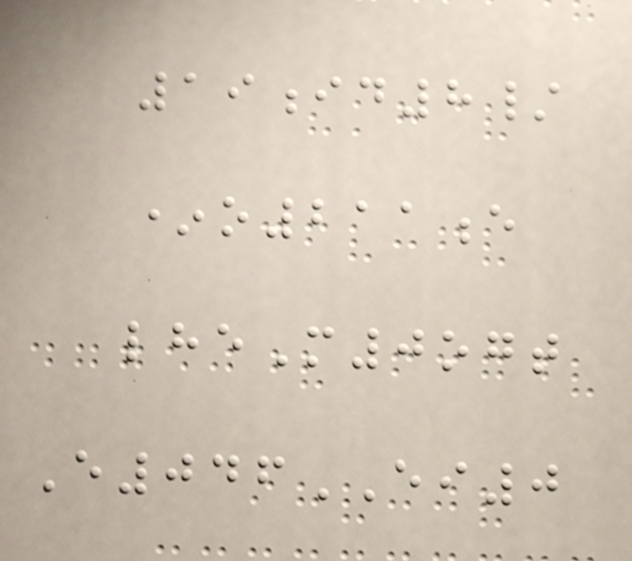19id8/
*o211e
lheM0ogt
E046EI0
